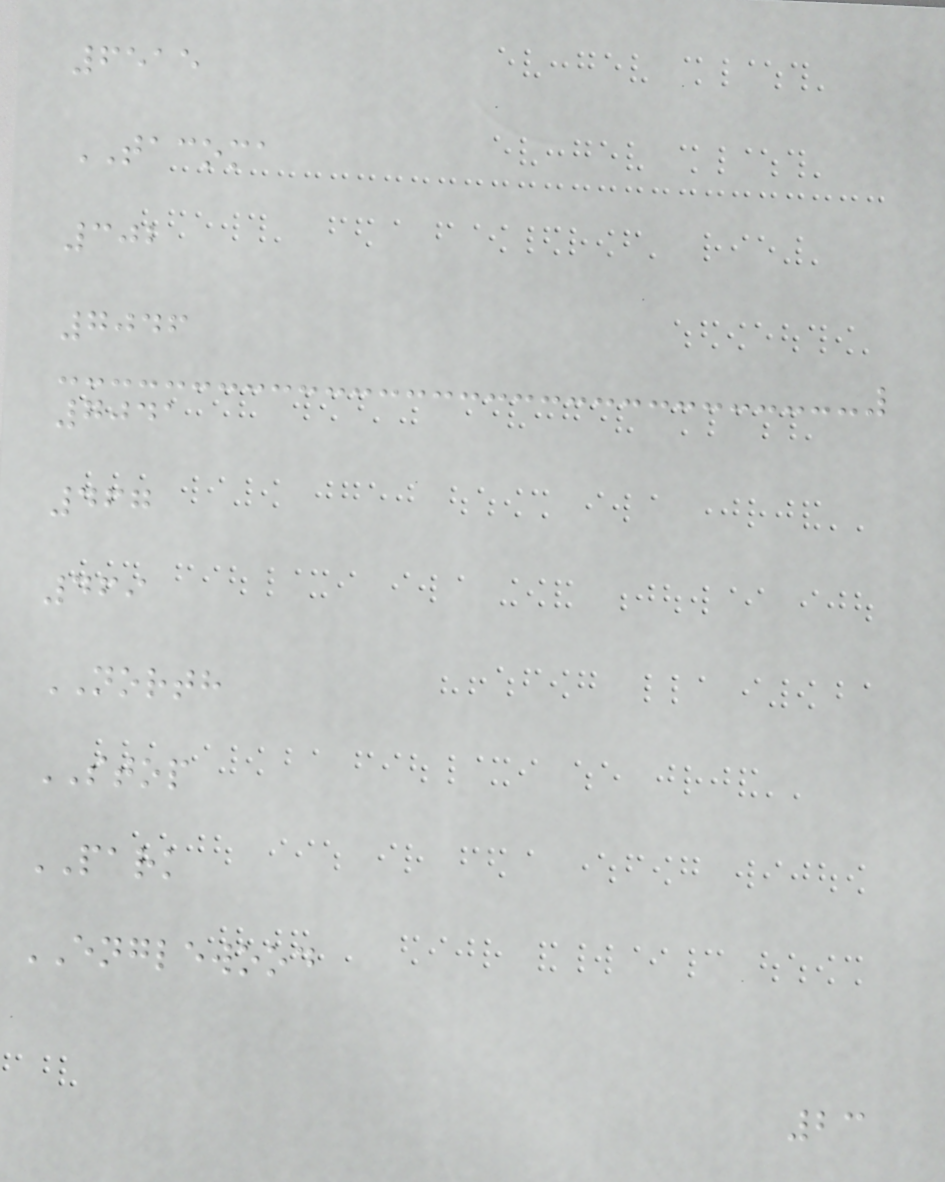6515
TACOMA
302
7046
7041
467
469
NORTH
STOP
PARK
ENGLEWOOD
23
